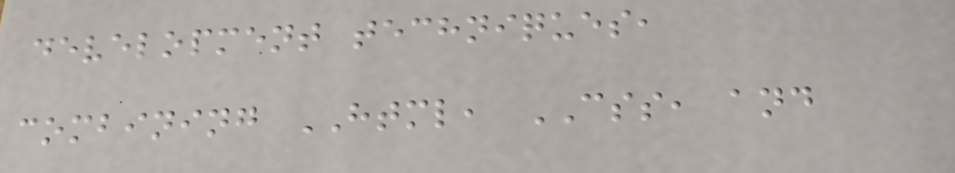development techniques,
combining HTML, CSS, and
